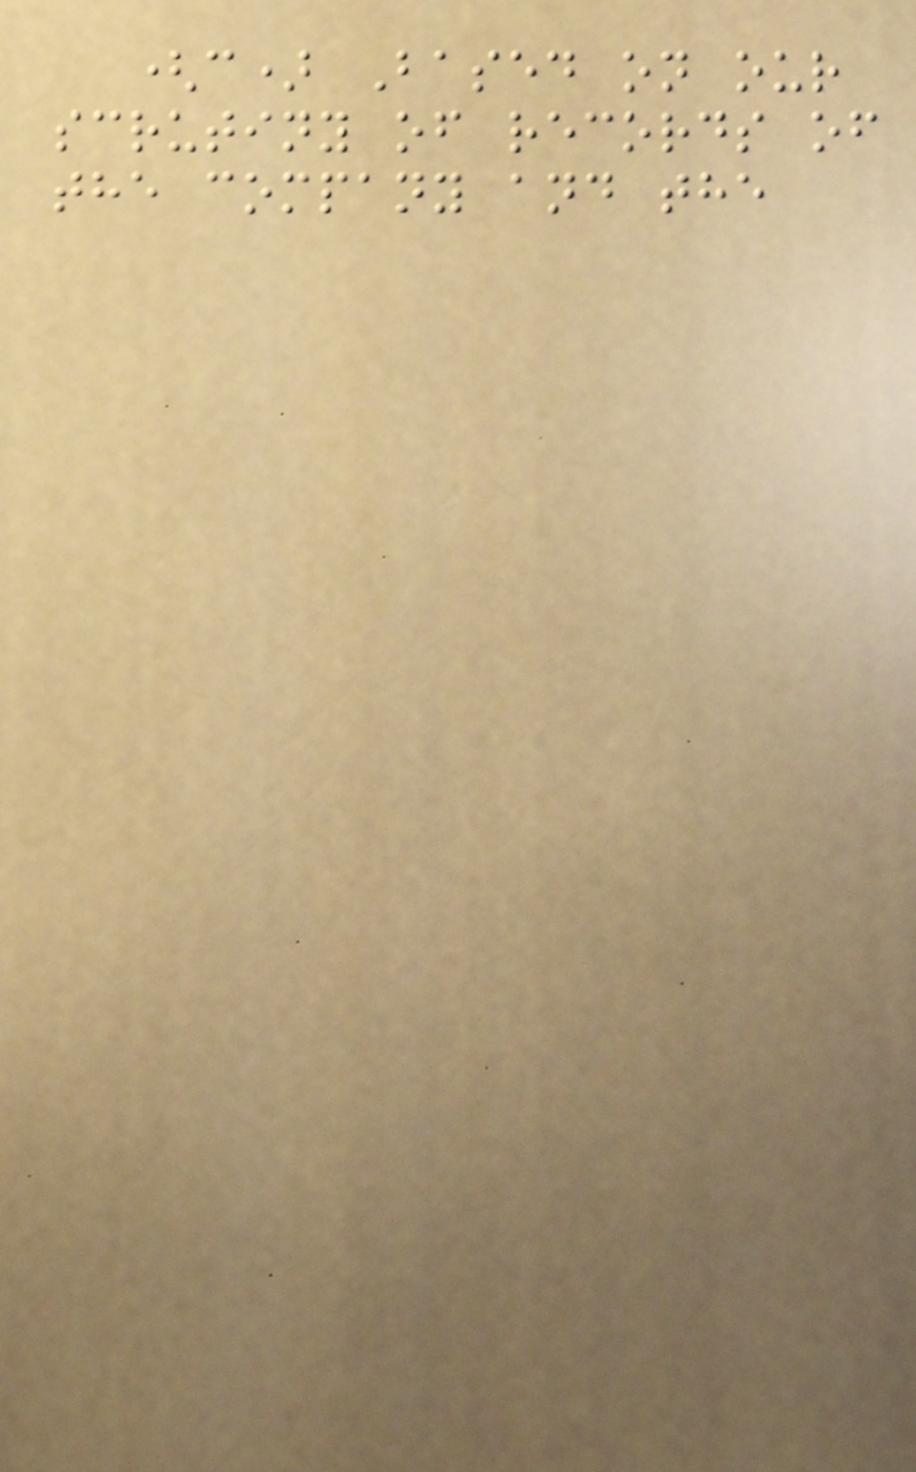(c) Based on our
scrutiny of records of
the company and the
